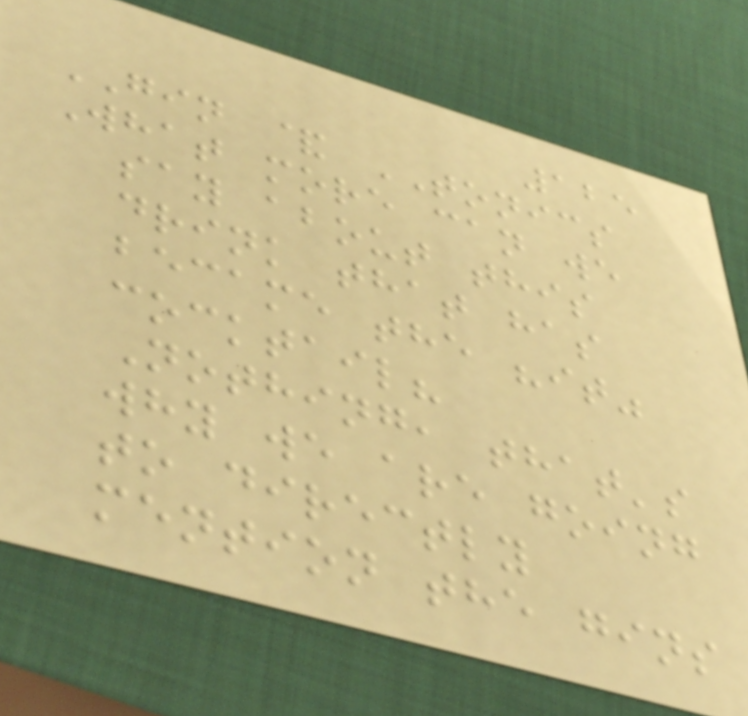125
GIN & TONICS
What more can we
say about this
drink that has
became the "it"
cocktail?
Nothing, that's
why we are going
to directly
mention the gins
